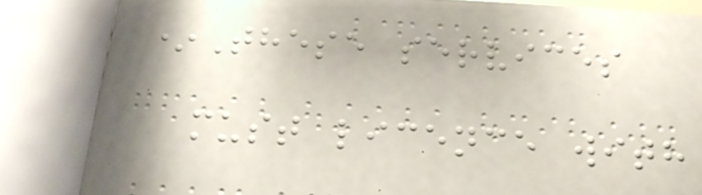*These services
must licence with
